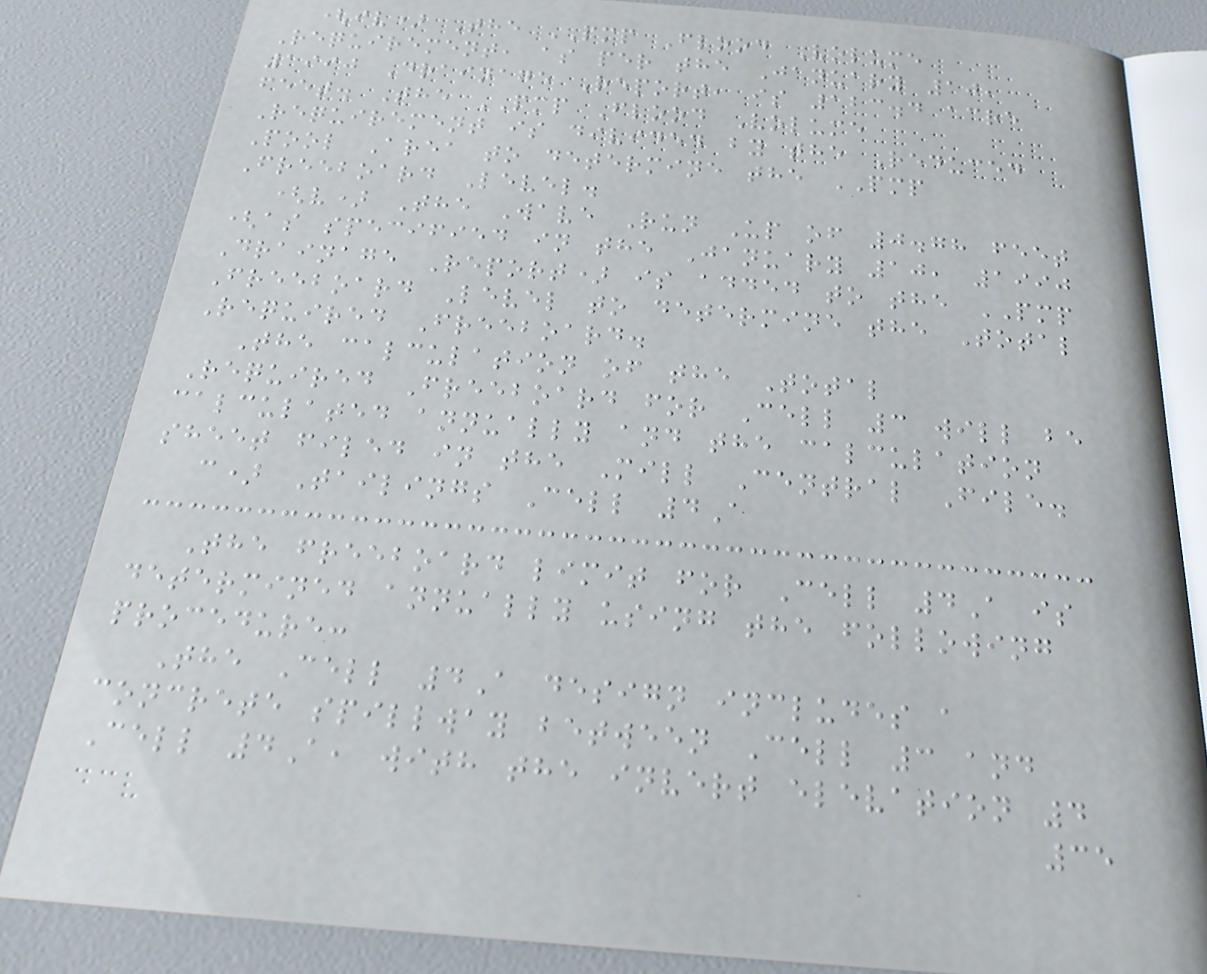(iv) The PMP Flood Volume
Requirement, as per the January 10,
1990 Drainage Report, is 123.4 acre
feet. The PMP Flood Volume
Requirement is divided by the Reduced
Pool Area to determine the PMP
Freeboard Level.
(v) The Wave Run Up of 0.78 feet
(as specified in the January 10, 1990
Drainage Report) is added to the PMP
Freeboard Level to determine the Total
Required Freeboard.
The calculation of the Total
Required Freeboard for Cell 3 will be
calculated annually and the calculation
sheet filed in the Mill Central File.
c) Tailings Cell 4A
The freeboard limit for Cell 4A is
determined annually using the following
procedure:
The Cell 4A design includes a
concrete spillway between Cell 3 and
Cell 4A, with the invert elevation 4
35
